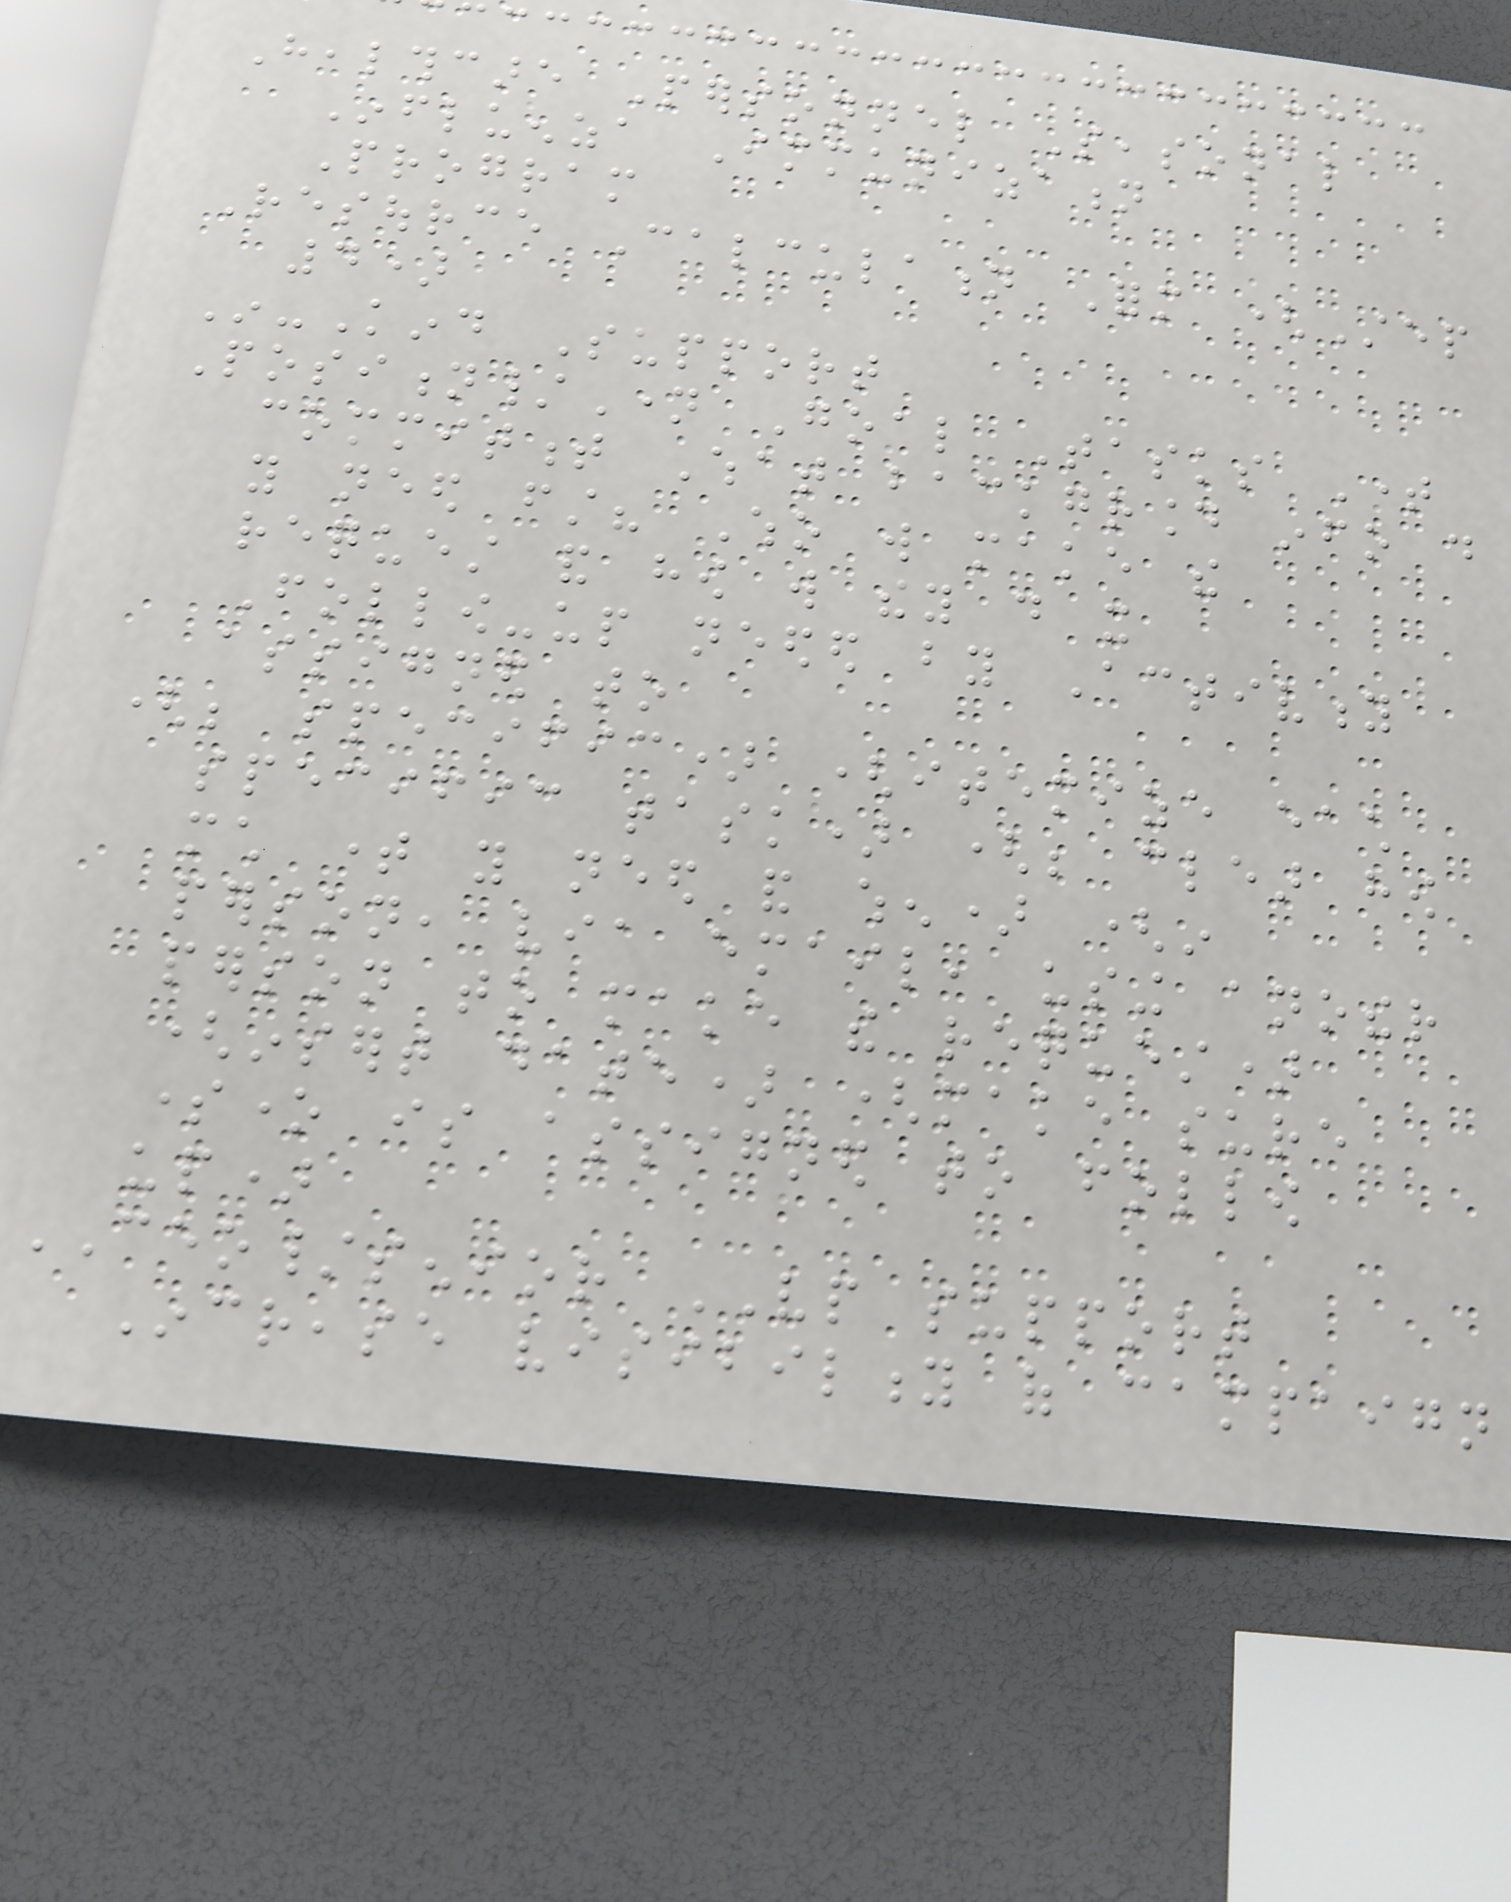Healthcare Personnel Seasonal
Influenza Immunization
Program
Resource Calculation Form (Step
4)
In-Kind Support
Position/Name Goal Tasks Time
commitment What background info do
you need first? Who will make the
request and how will they do it
Follow-up needed by Activity
assigned to
(be specific) (itemize each
specific task) (be clear how
much time you need and when) (in
person, via email, using another
person to make the request)
(insert date) (make sure
someone is assigned to follow
up)
CEO/senior VP support
Increase visibility of campaign
